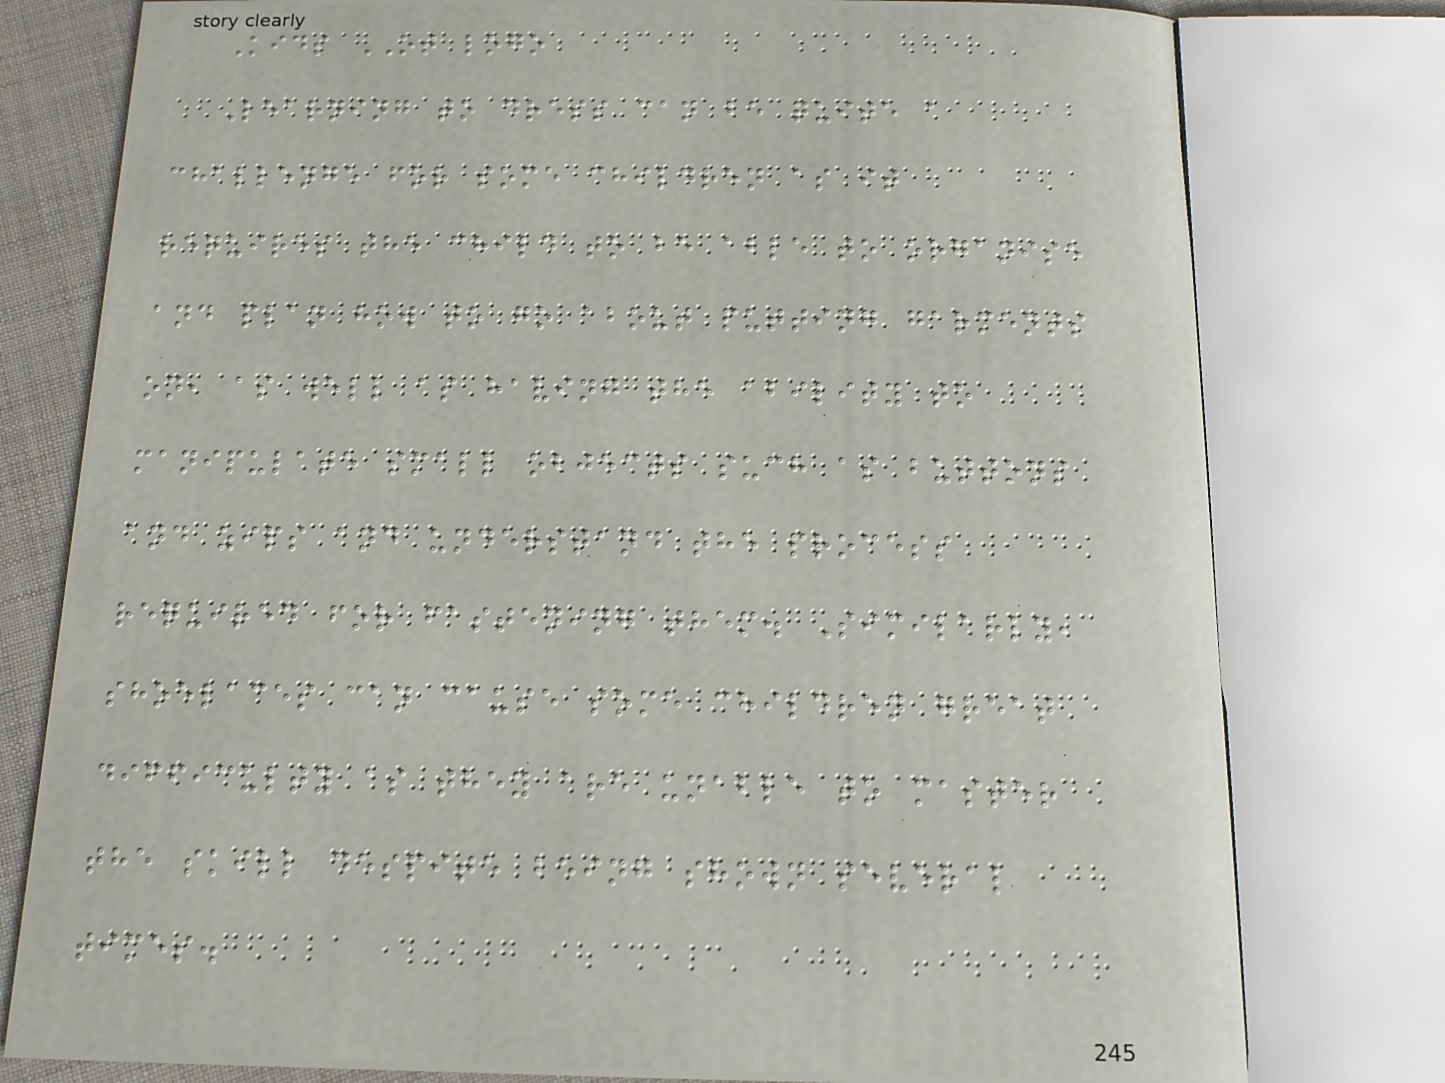Kids OT logo
Learning to dress can be quite a
challenge for some children as it
requires the child to be able to organise
and plan how to go about putting garments
on, as well as having the ability to
manipulate small objects such as buttons
and zips and understand the process
required for fastening them. Similarly,
shoelaces can cause some children great
difficulty as they are unable to master
the skill despite being shown several
times.
